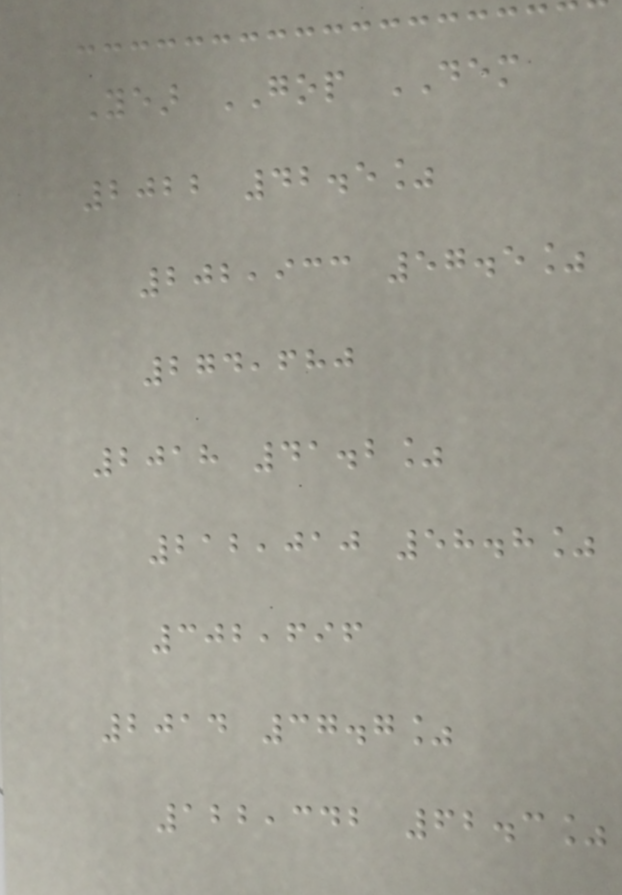Year GOP DEM
2022 42.5%
202,933 57.5%
274,680
2018 41.2%
212,010 58.8%
302,696
2014 37.7%
122,342 62.3%
